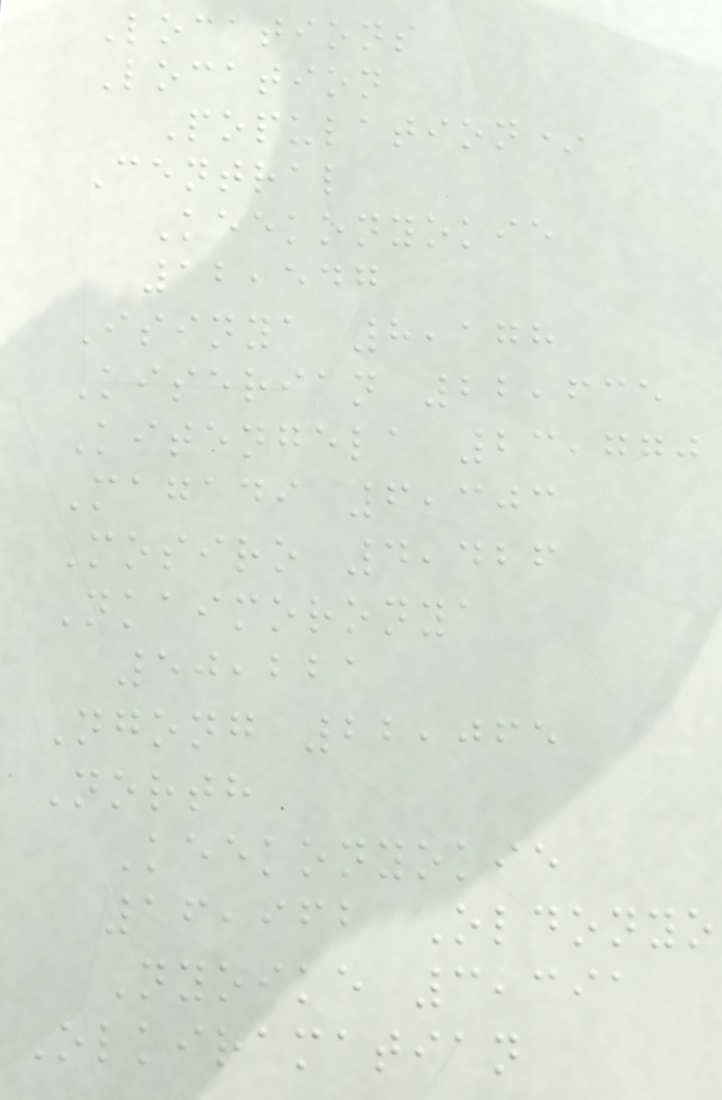Locations
Location
Population*
Central
Keekonyokie
12,547
Isinya 8,178
Kiserian 22,635
Kitengela 23,770
Magadi 6,303
Mosiro 4,426
Nkaimoronya
50,221
Ngong 22,065
North
Keekonyokie
16,962 Oldonyo
Nyoike 3,391
Olkiramatian
